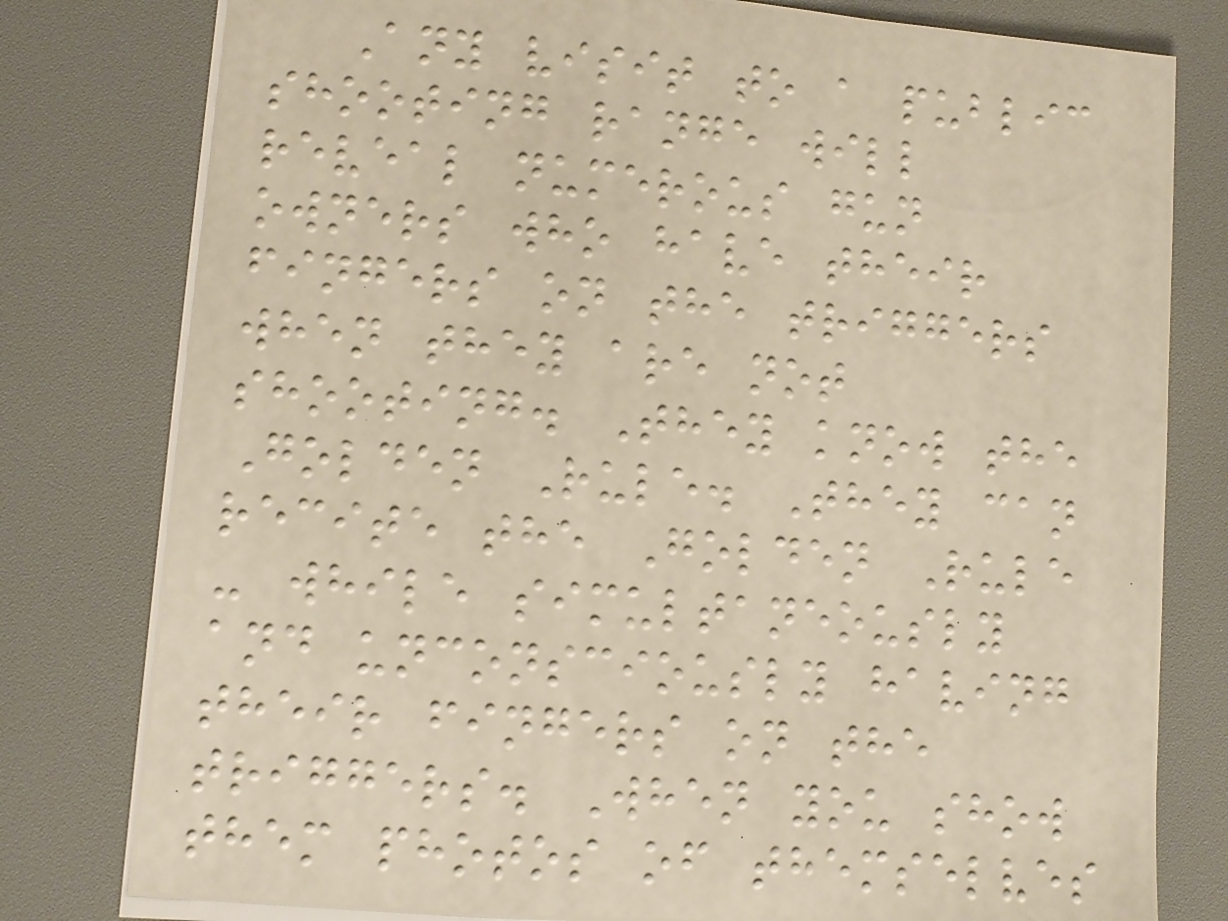Any visit to a public
shooting range will
reveal numerous gun
owners who have their
fingers on the triggers
when they are not
shooting. They know the
Golden Rule. They can
recite the Golden Rule
- while simultaneously
and unconsciously having
their fingers on the
triggers. When you show
them photos of themselves
